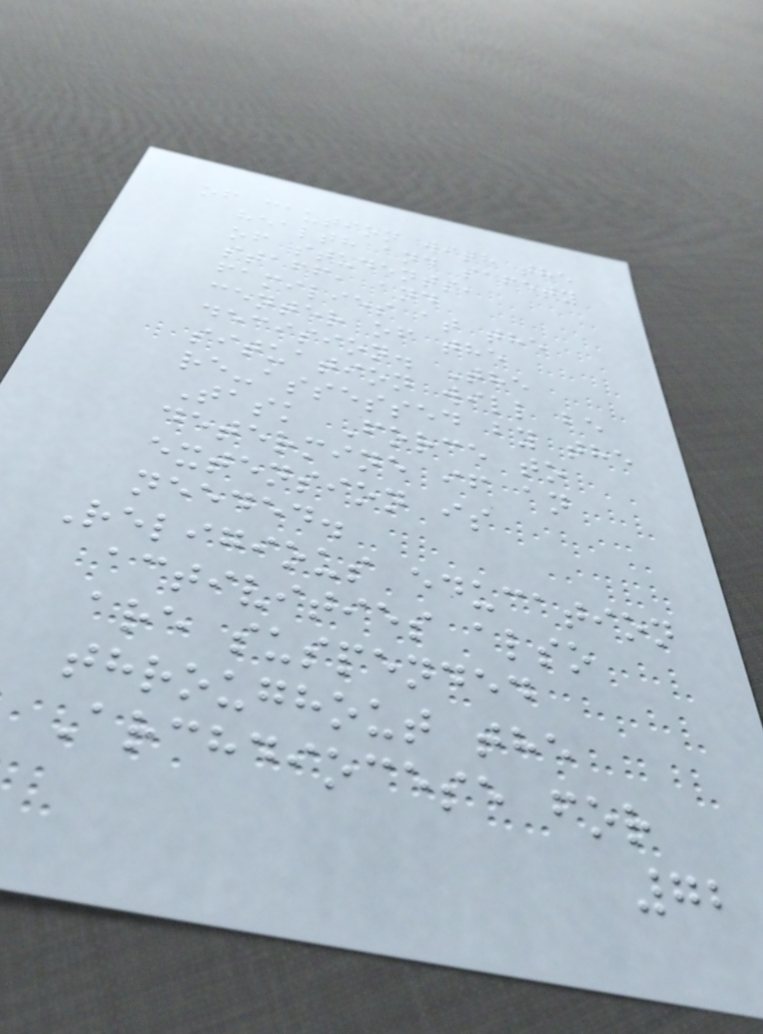of caution with the
health and safety
of students,
staff, and
families at the
center of the
decision. The
situation will be
re-assessed by the
Task Force to
determine if an
extension is
needed.
Religious education
activities also
are suspended
throughout the
Archdiocese for
72
